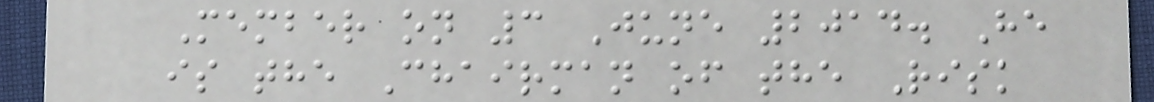Member on 3 June 2014. He
is the Chairman of the Risk
